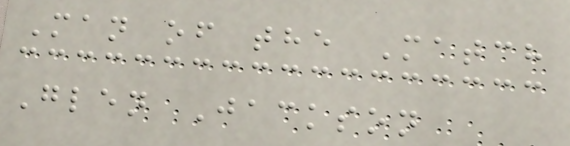Man of the Match
Glen Jackson
